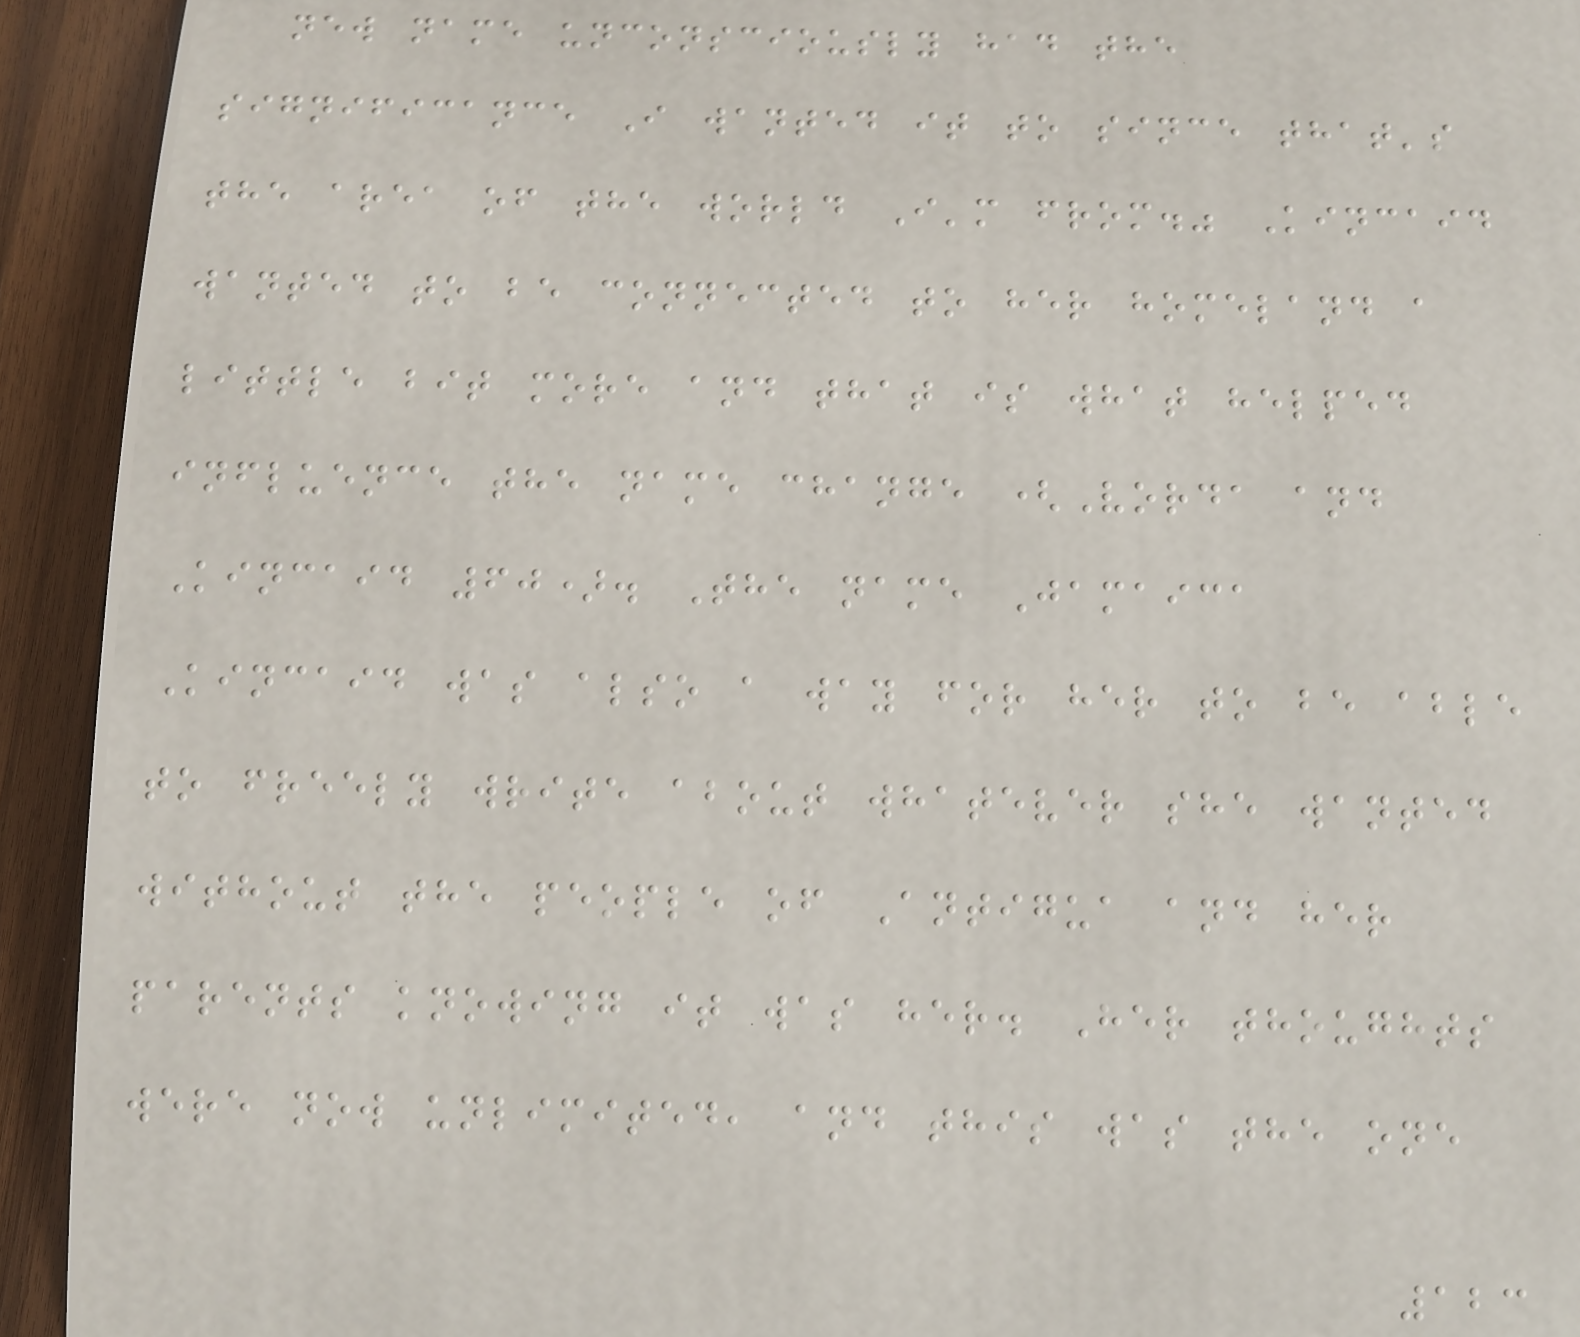new name unconsciously had the
significance I wanted it to since that's
the area of the world I'm from." Kincaid
wanted to be connected to her homeland a
little bit more and that is what helped
influence the name change (Vorda and
Kincaid 60). The name Jamaica
Kincaid was also a way for her to be able
to freely write about whatever she wanted
without the people of Antigua and her
parents knowing it was her. Her thoughts
were now unlimited, and this was the one
123
